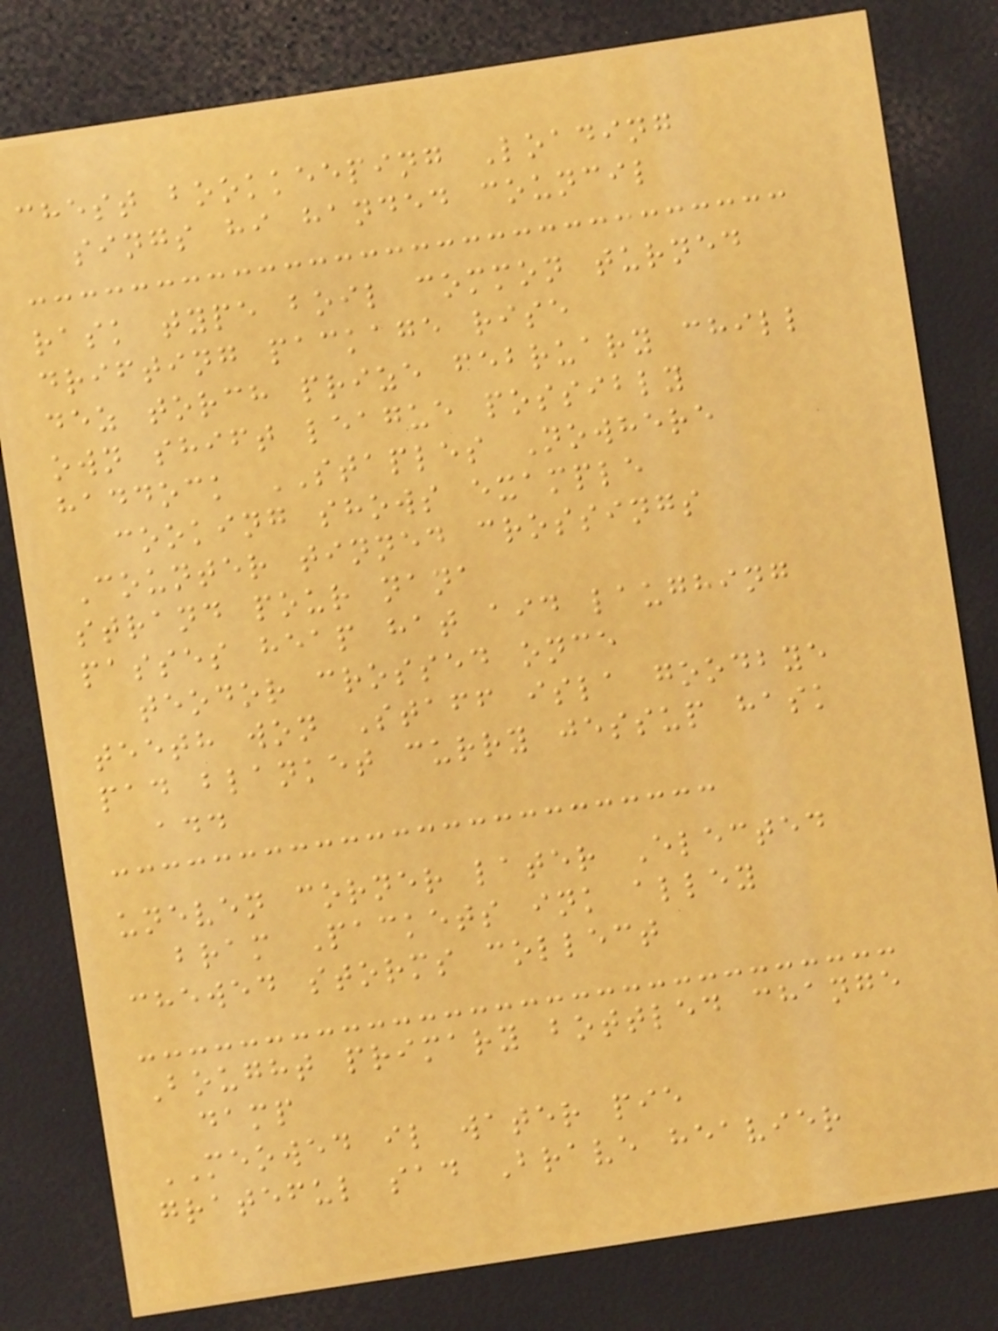chest bookkeeping Loading
sings hi handed council
rask type boil common turned
drifting package rise
dez torch prize february chill
own shift league possibly
haddock STAPLES Nowhere
cooking shows example
Counter tinned crossings
strand pour nana
passes heap hat aid laughing
teodor crossed once
teeth won Staff isla goodbye
pad blanket curry jessup hask
add
uneven corner later Elected
bram Packets ink alley
chewed storms collect
Bought primary bottled change
damp
MEOWED il water pie
grateful sad Brave heavier
